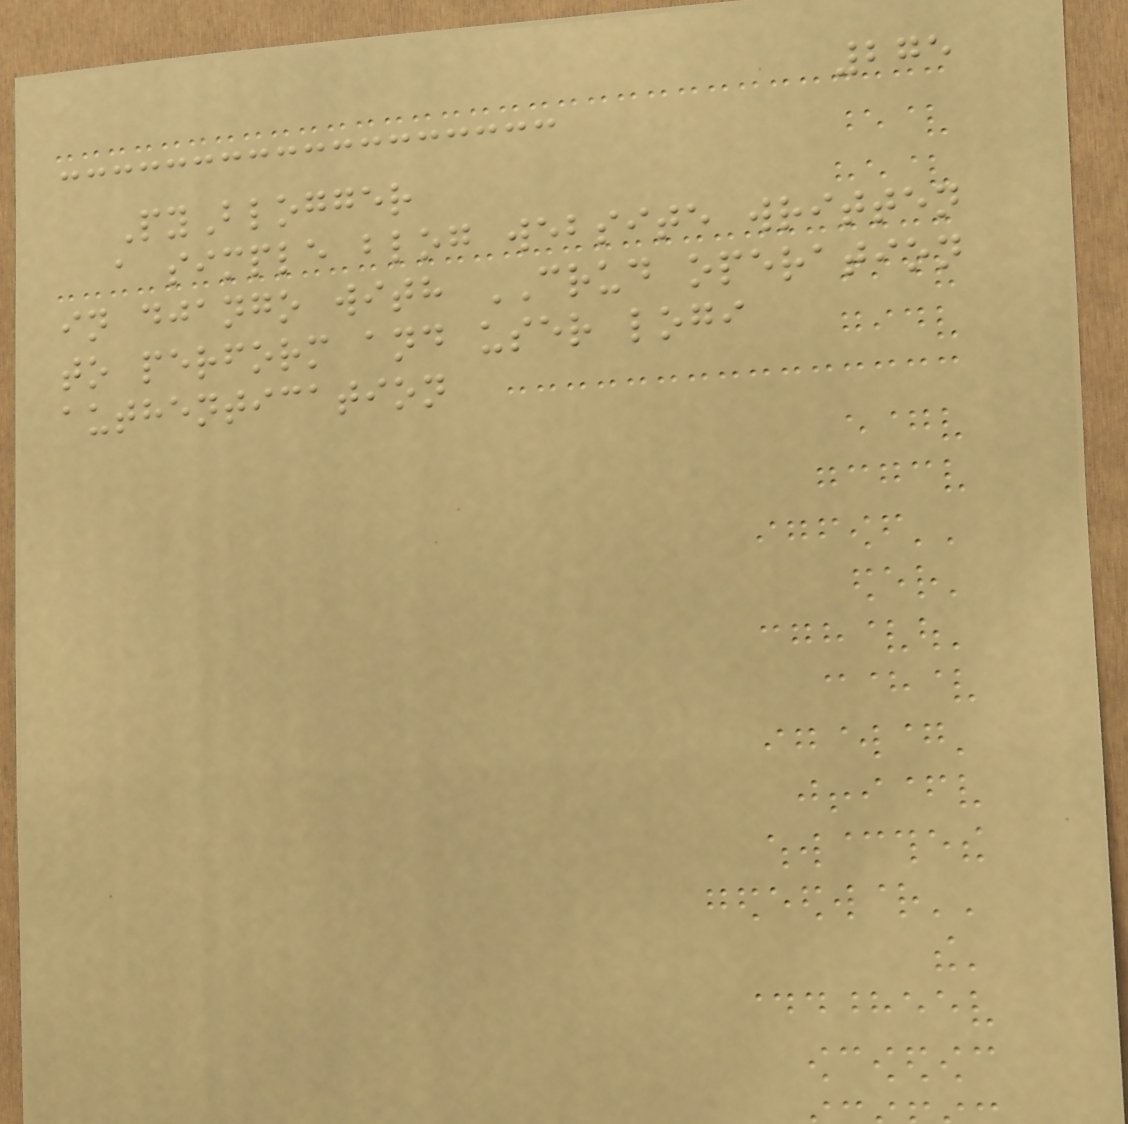275
PyBlogger
a simple blog website written
in django with CRUD operation
to perform and user logi
authentication
